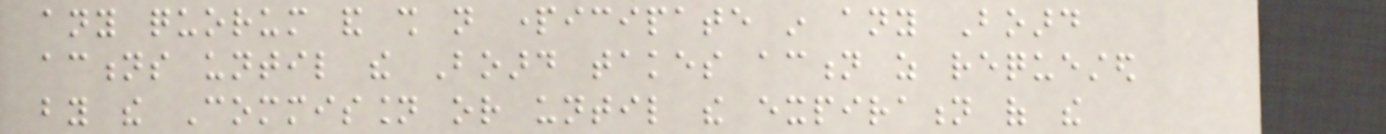any quorum and shall not participate in any Board
actions until the Board takes action as requested
by the Commission or until the expiration of the
